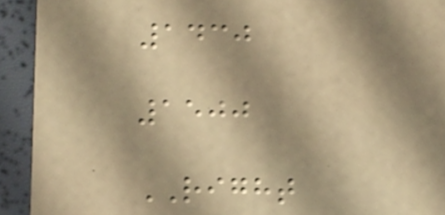1430
1500
RIGHT
